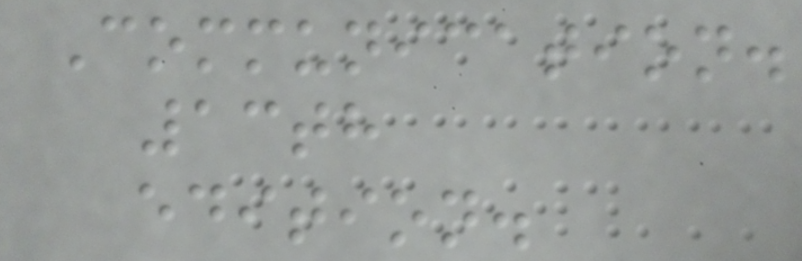Communication.
13th
edition.
